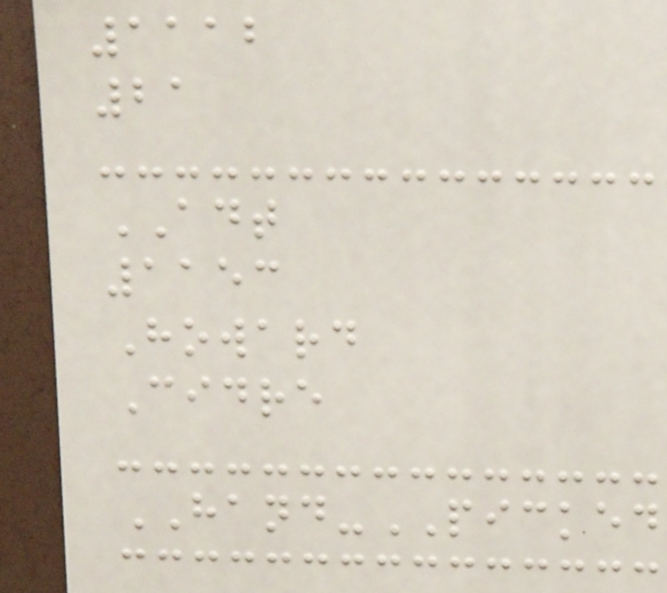1112
21
ADT
1153
Howard
Cidre
HAND-PICKED
